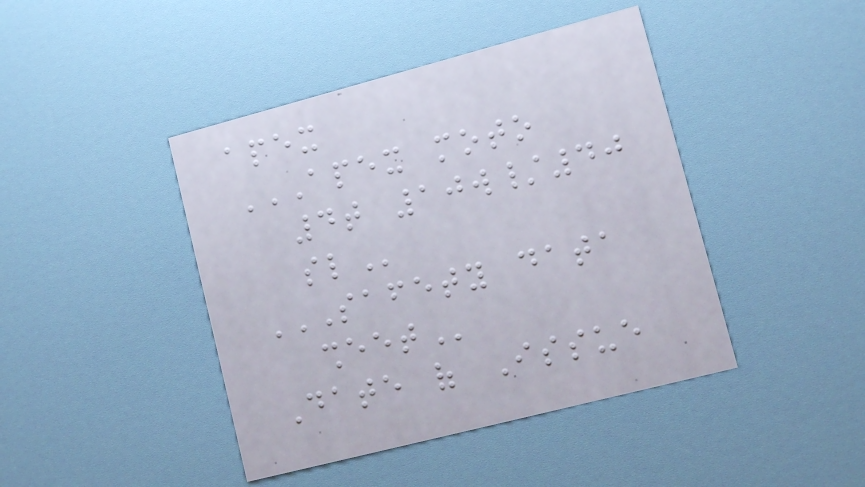apex
APEX MOTO
4T 10W/40
SL
SAFETY DATA
SHEET
Date of Issue
